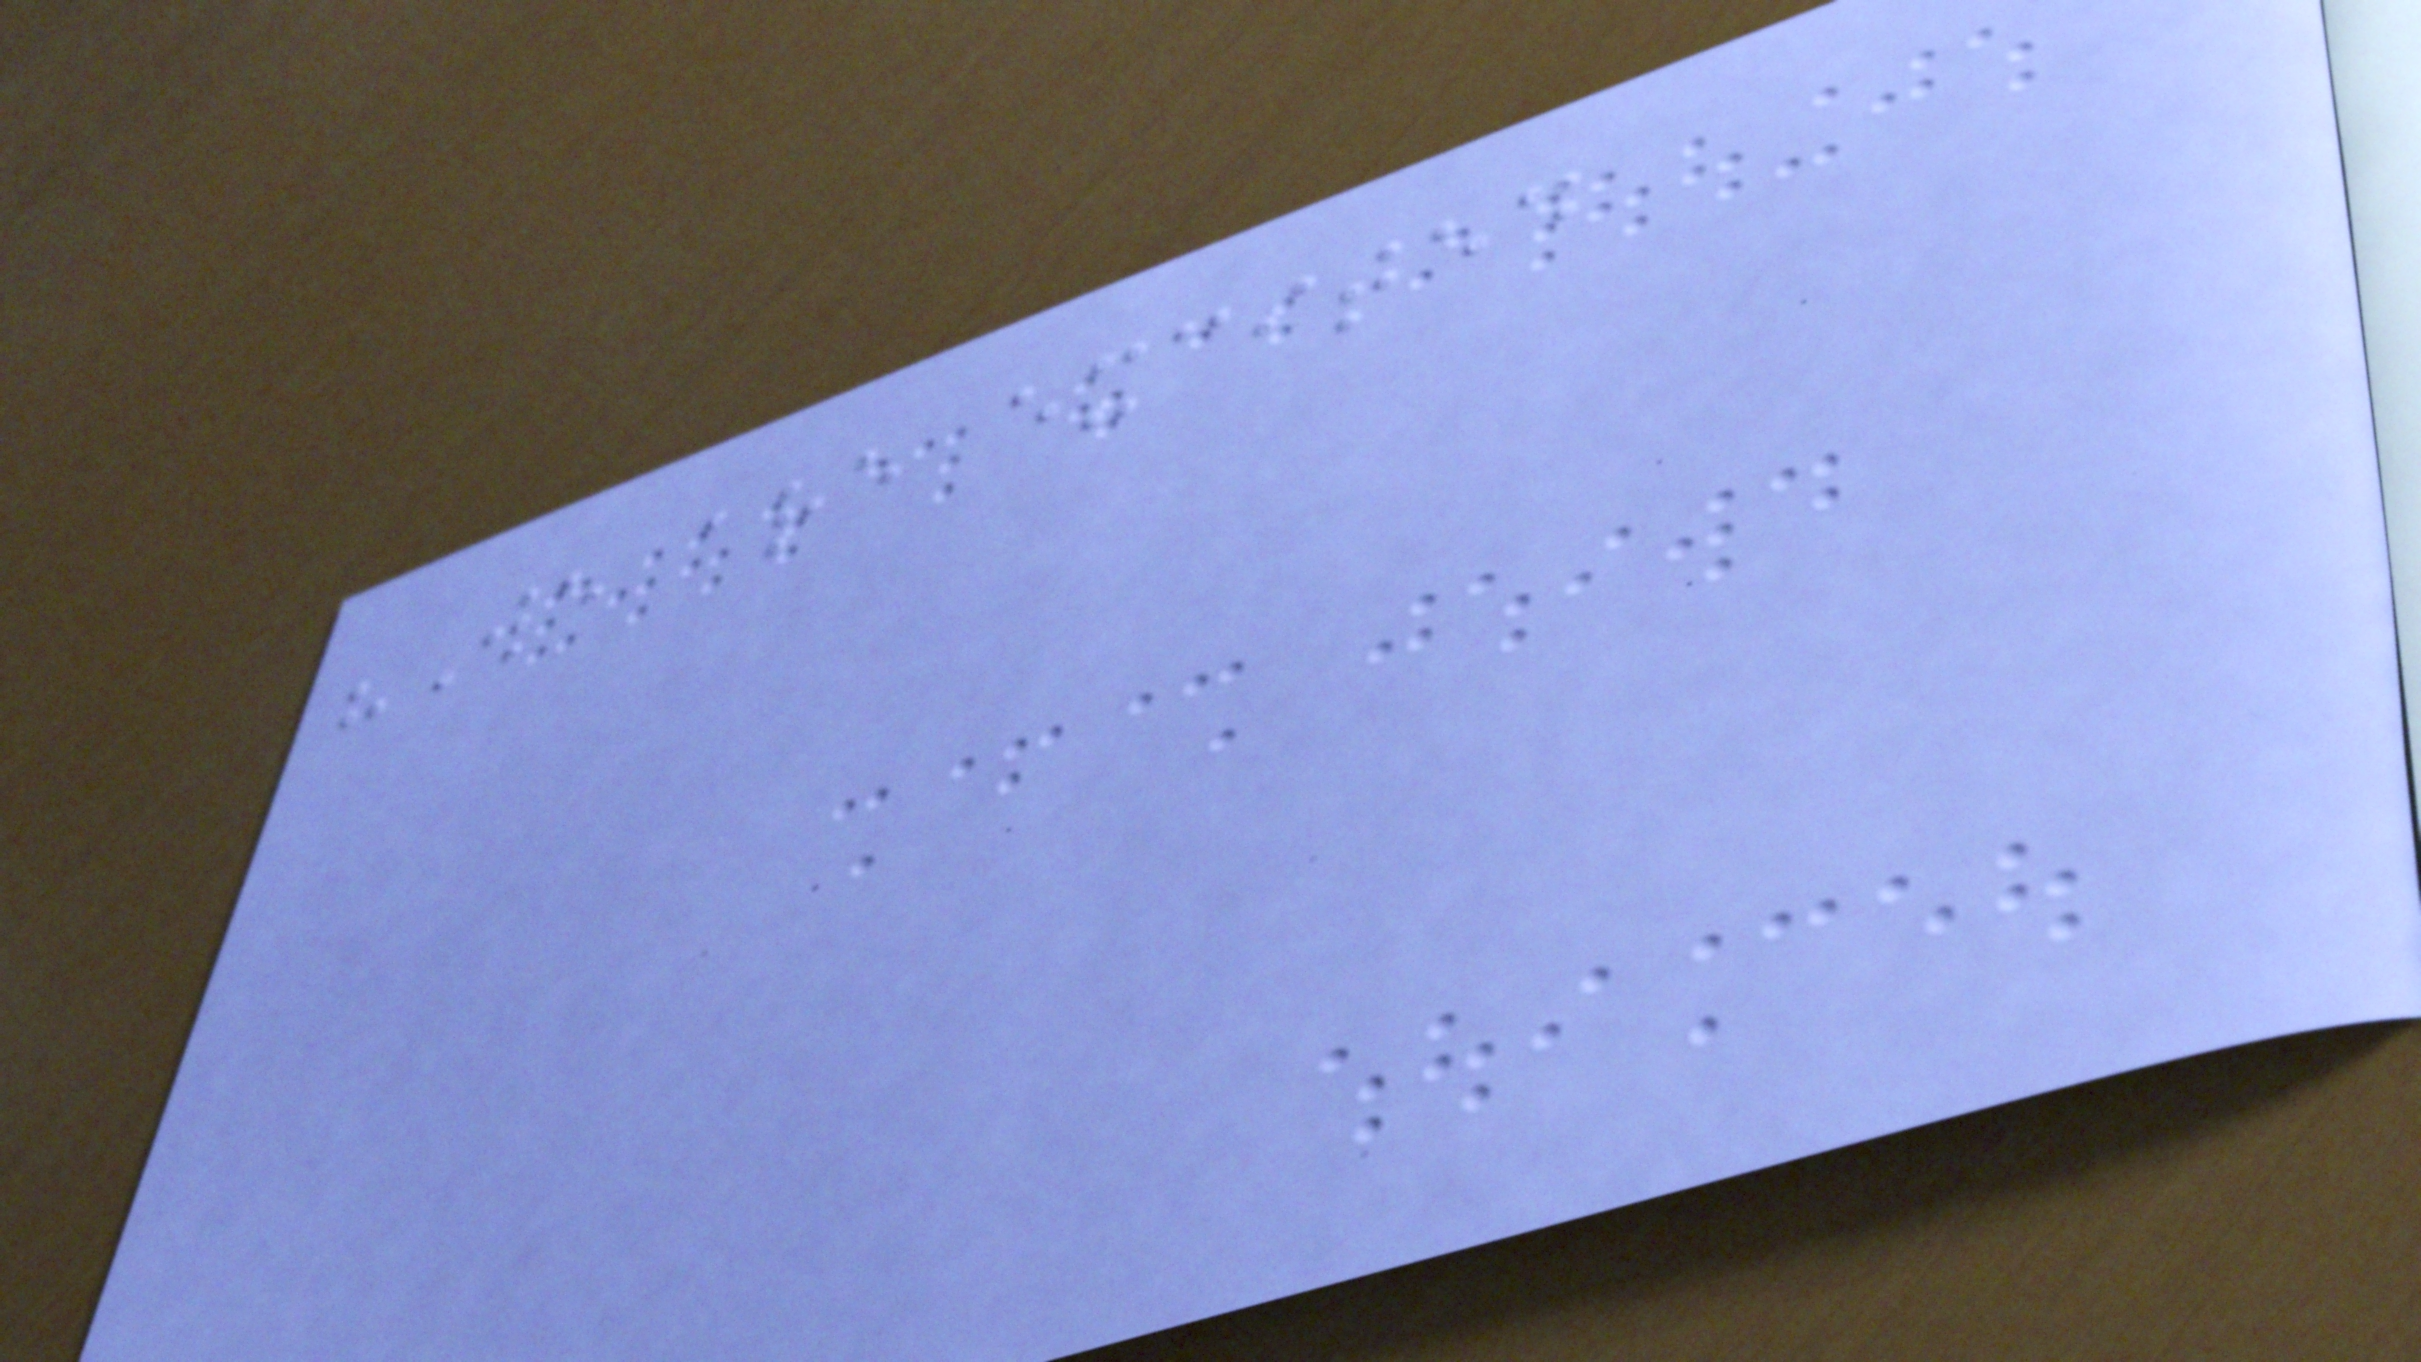"We are excited
